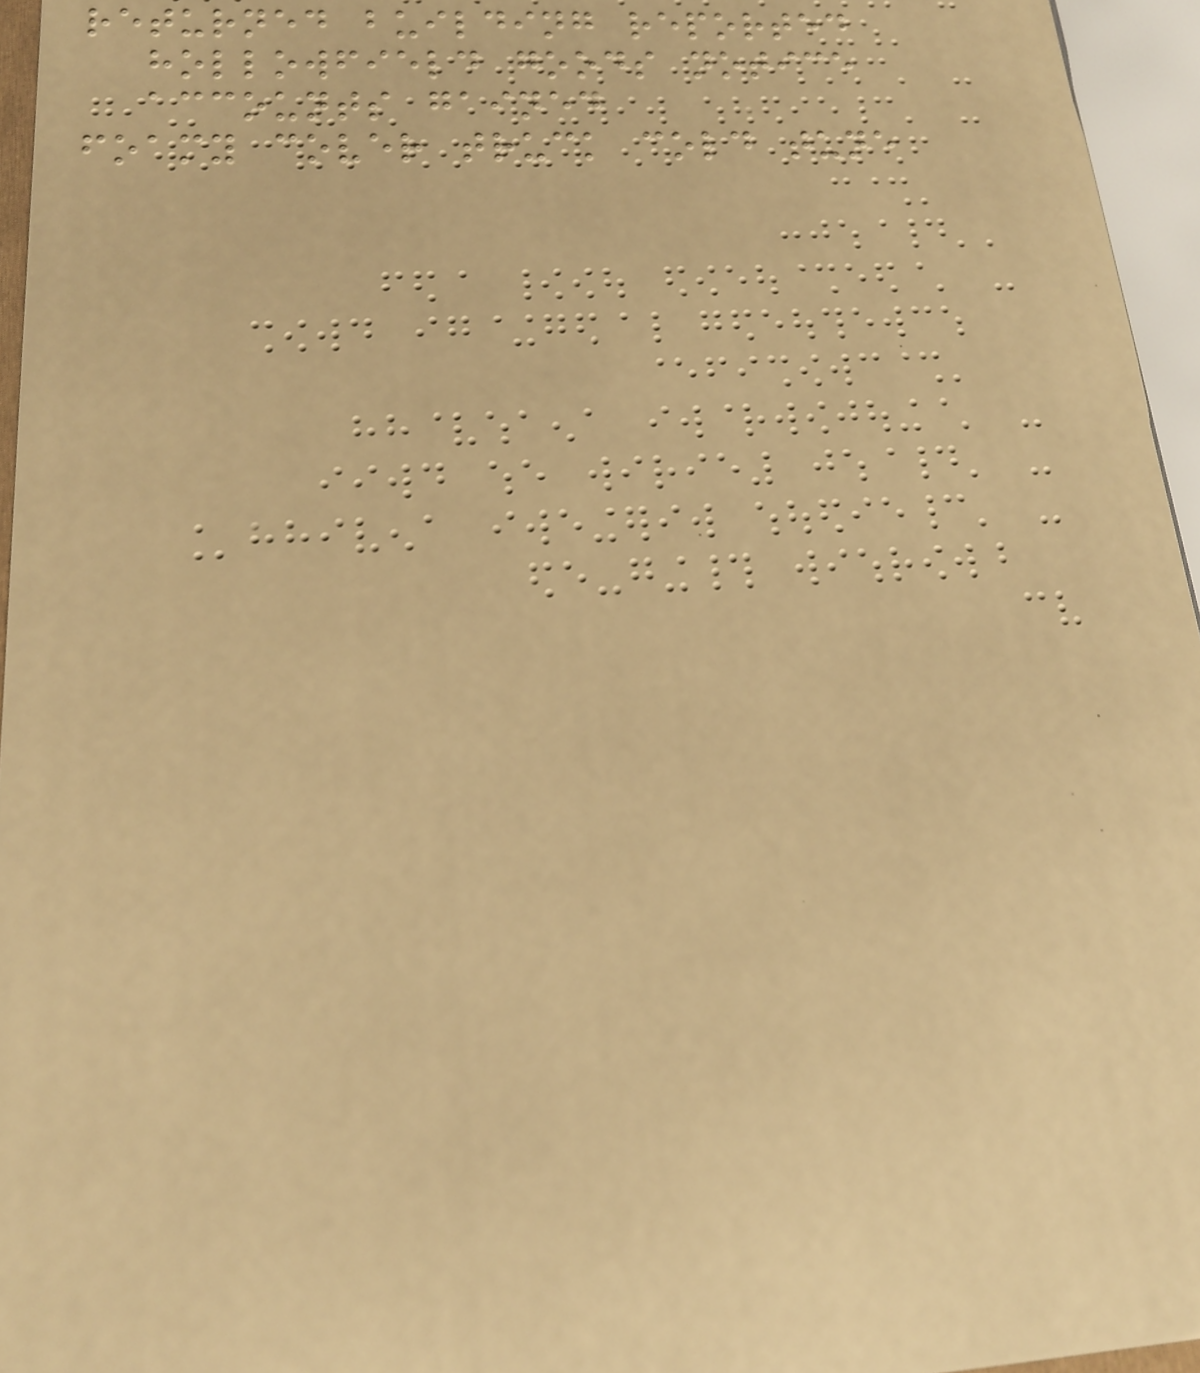returned building reported
hollowfield goods notice
accounts gained
foamy cover truck cold tune
